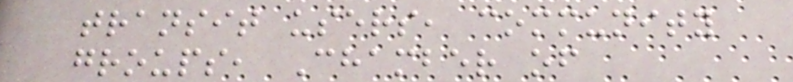transit users, community
groups, Chamber of
